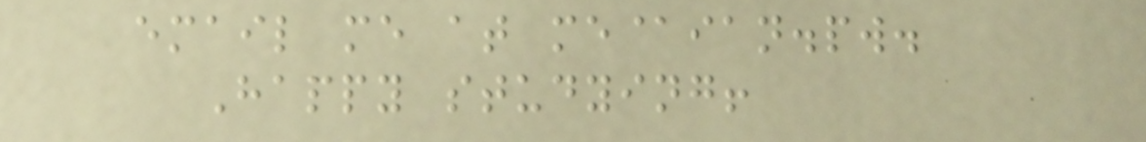email me at me@ian.pw.
Happy studying!
